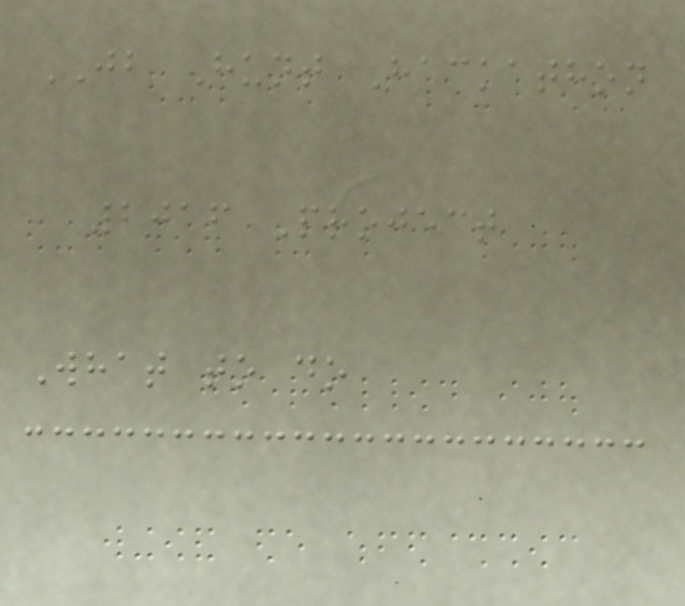JB Hunt Hackathon
2016 Project
What to do
